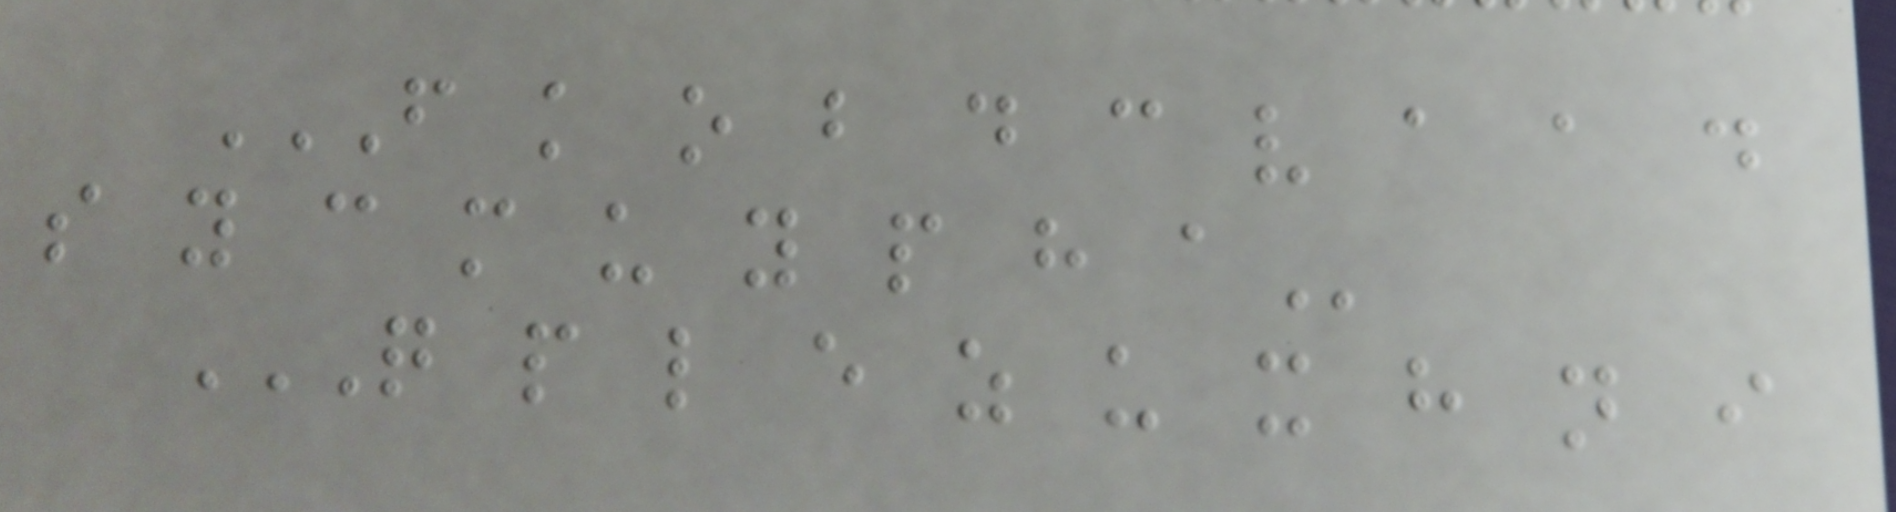F K O B D C V A A D
S Y C M U Y P H A
Q P L E Z U X H N I
